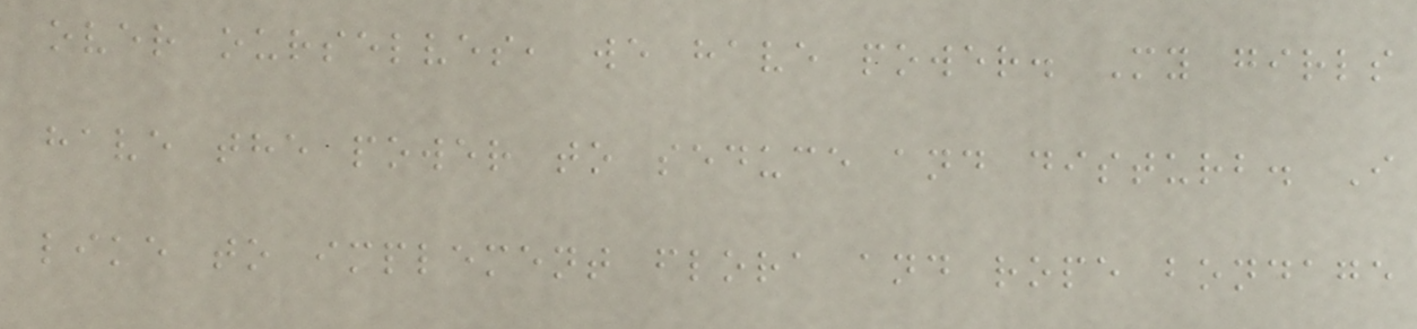over ourselves, we have power. My girls
have the power to seduce and disturb. I
like to implement flora and rope bondage
